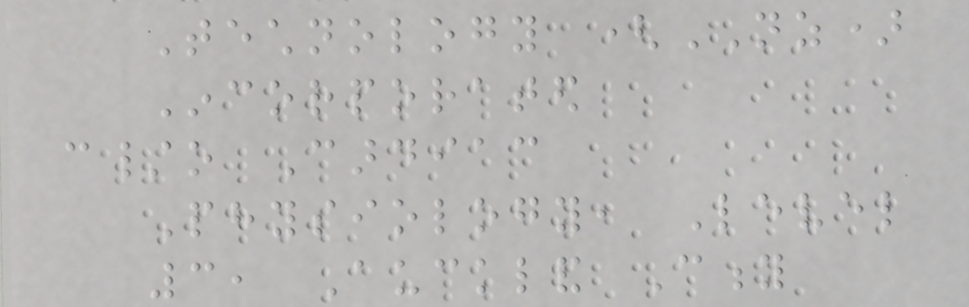Technology (NZ)
Incorporated
c/o Cardiac
Physiology, Level
3, Auckland City
